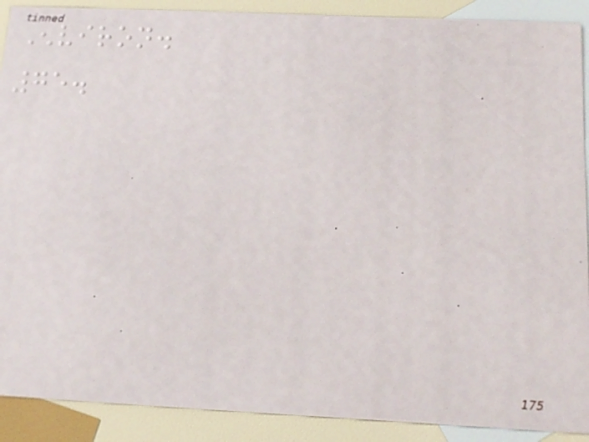Environ.
75.
